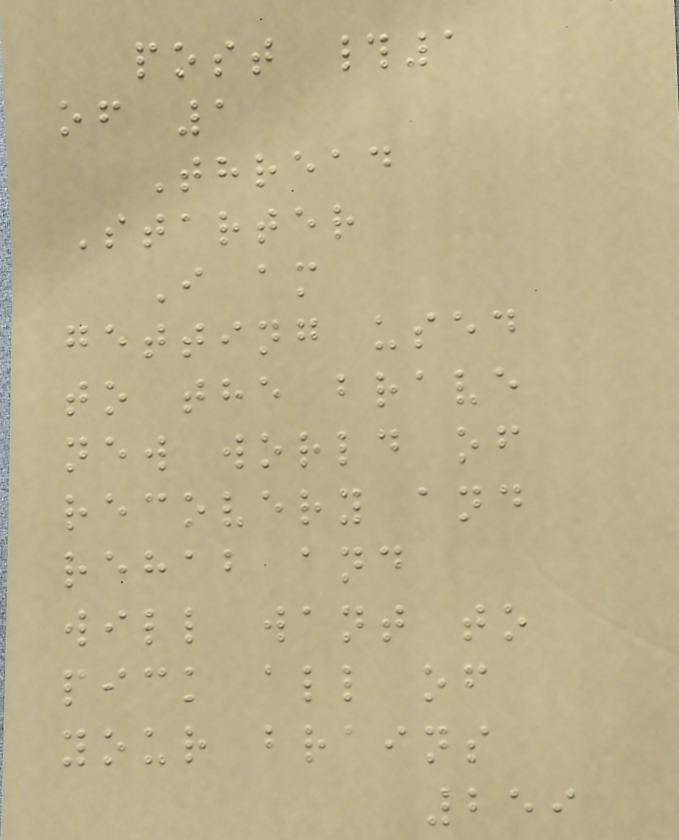post #1
of 1
Thread
Starter
I am
getting used
to the brave
new world of
recovery and
rehab and
will want to
pick all of
your brains
259
